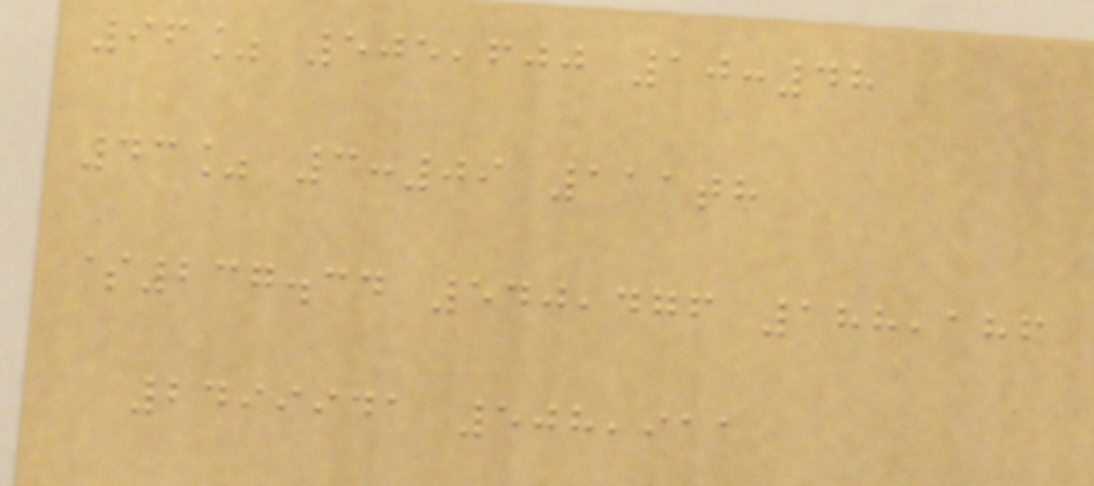96% 505,600 10:48
43% 3:09 111th
$237.34 540,476 188,186
2499941 508,911
